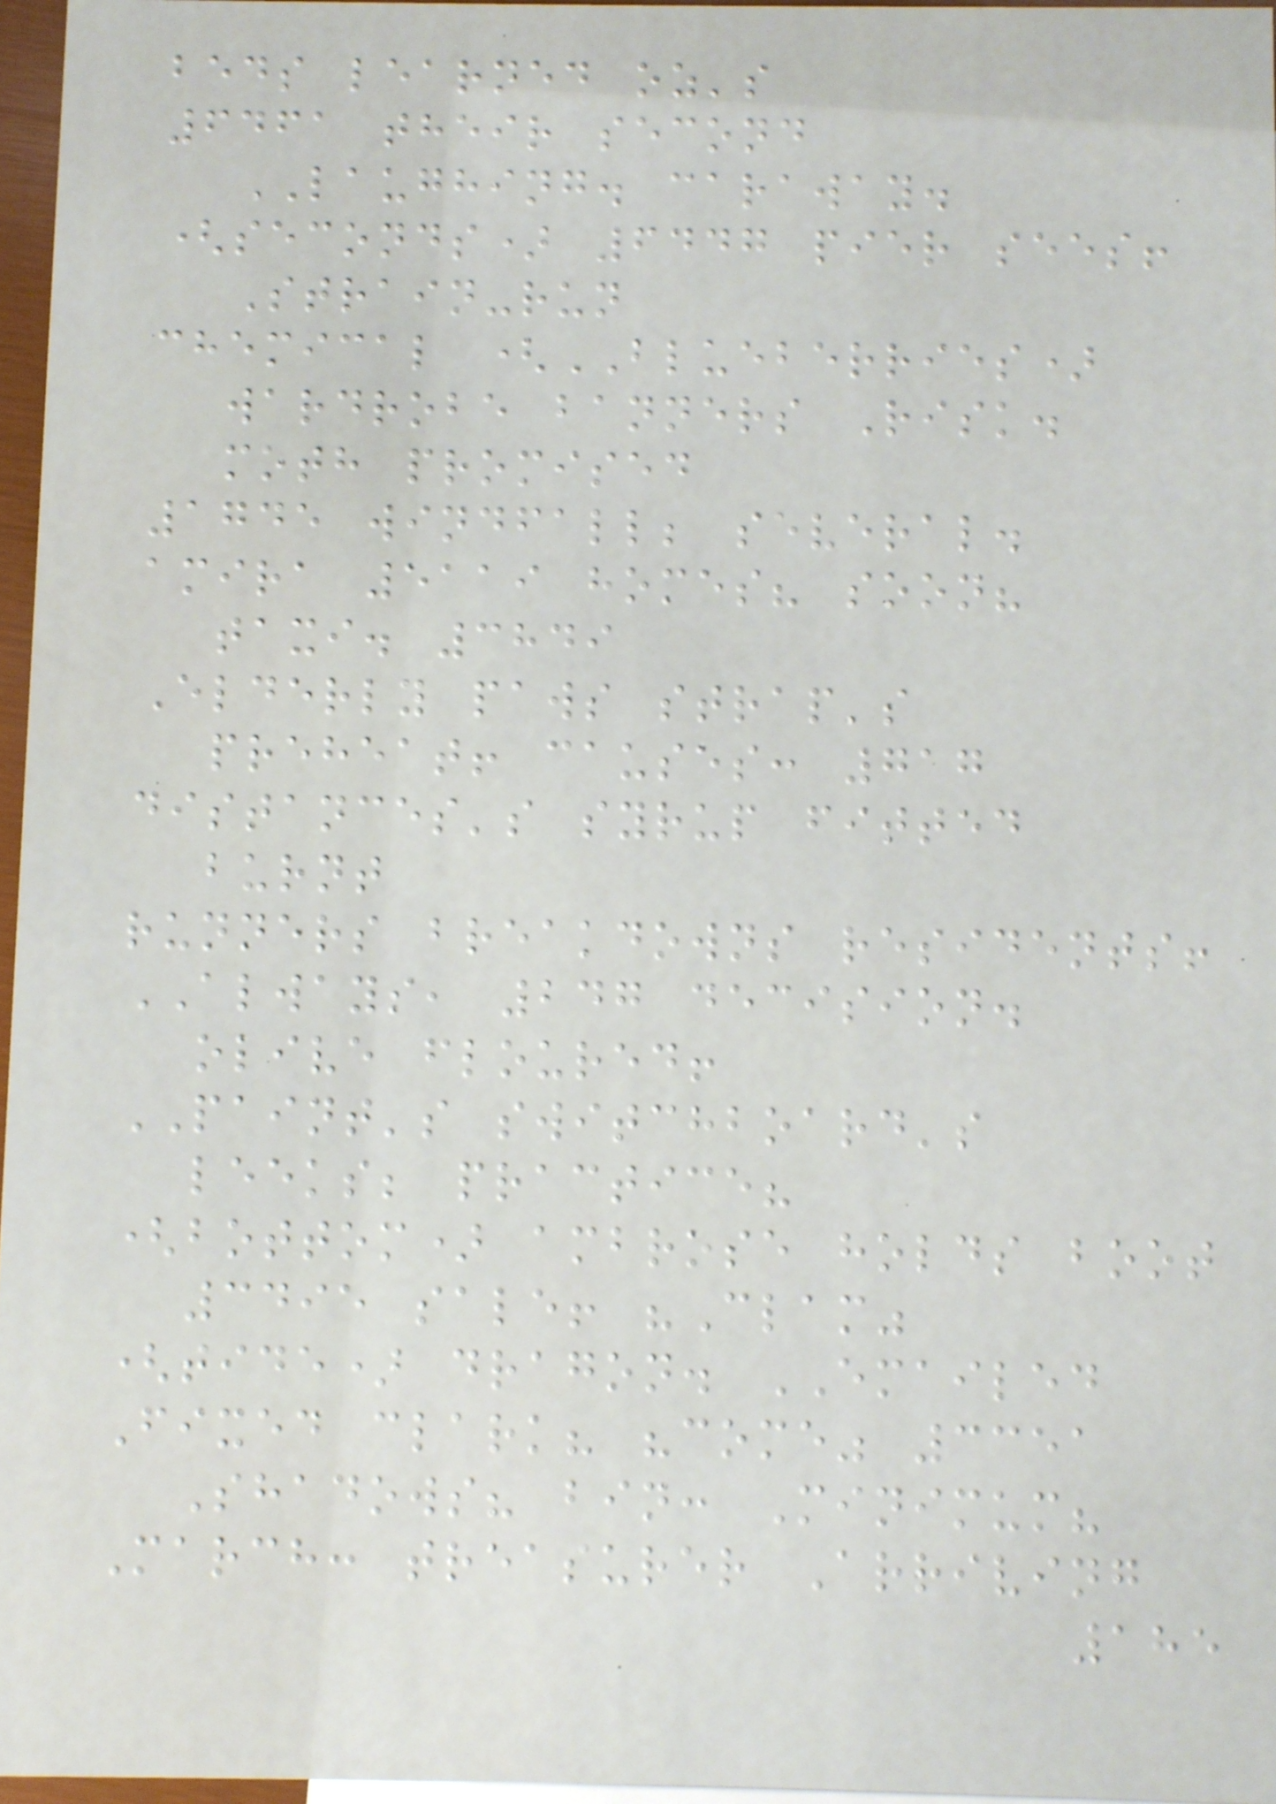beds learned oz's
6461 their second
LAUGHING. caraway.
(seconds) 6447 pier sees!
Strain-run
chemical (BLUEBERRIES)
wardrobe banners Risk.
moth promised
1745 windfall; several.
amira 5119 homes? soon?
taxi. 3849
Elderly paws strap's
preheat! causes: 717
distances's syrup fitted
burnt
runners breakdowns residents!
ALWAYS, 247 decision.
olive floured!
PAINT's switchboard's
leeks; practice?
(bottom) ambrose holds boot
3495 sale! "Clam"
(tide) dragon. EMAILED
Fixed clark? "come" 3351
Shadows? bin: Minimum?
March: treasurer Arriving
185
